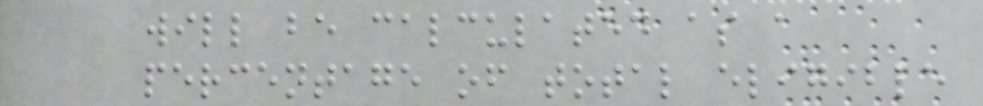will be calculated as a
percentage of total eligible
